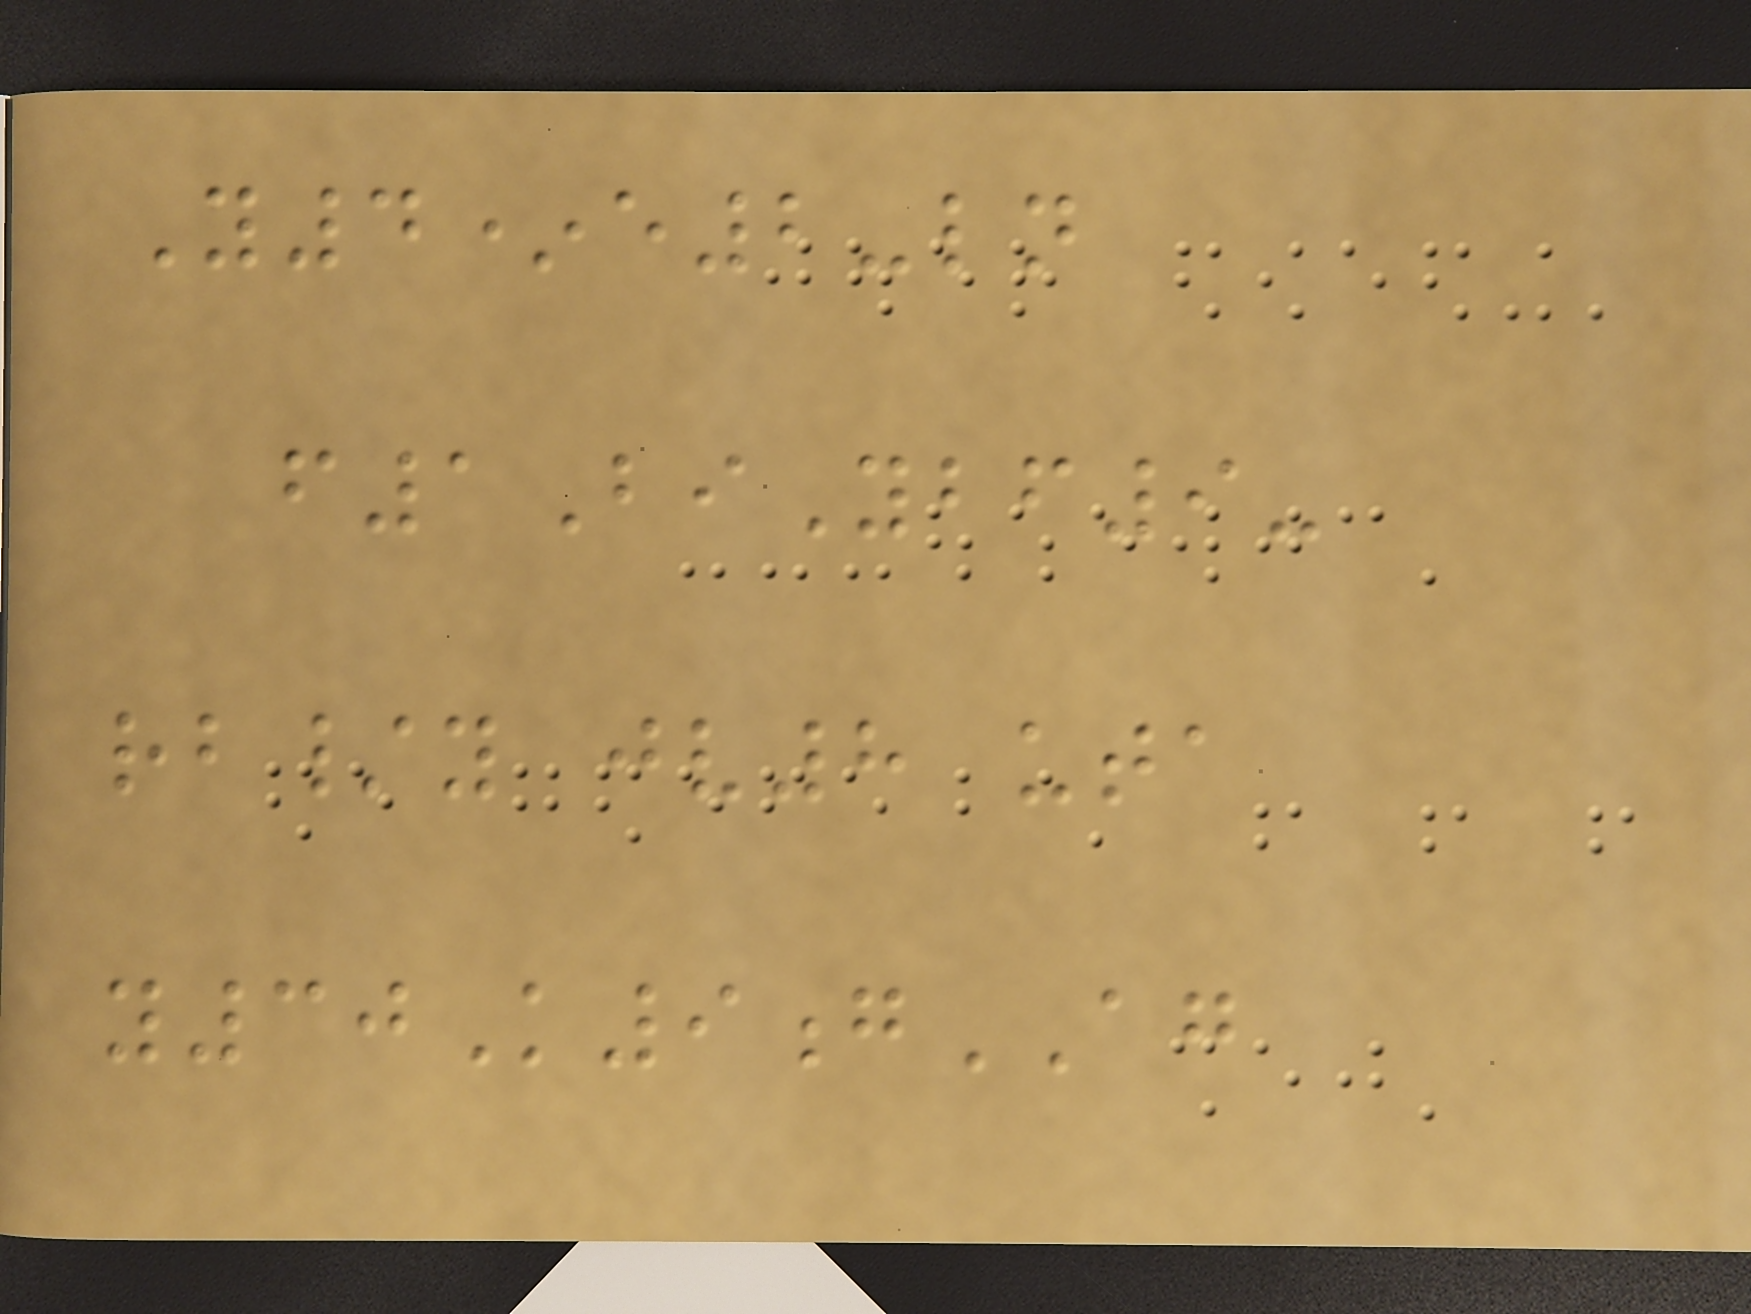Y4*e2-ln
f1BiYbf9-
rb/y jv8 uta
y30K9gAG
